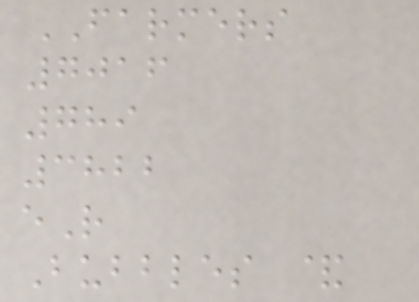FARMERS
7016
789
3822
eR
Bubbles &
